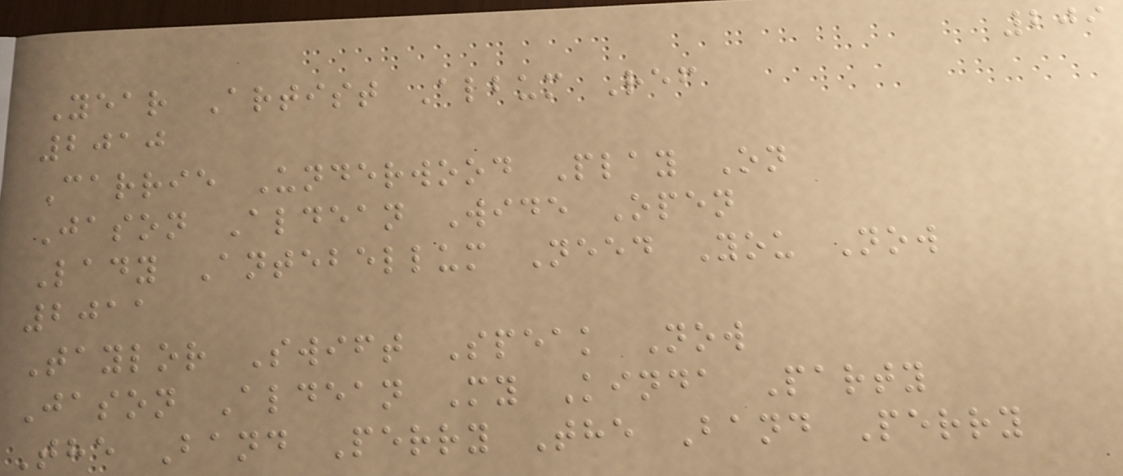209
Year Artist Album Ref
2010
Carrie Underwood Play On
Jason Aldean Wide Open
Lady Antebellum Need You Now
2011
Taylor Swift Speak Now
Jason Aldean My Kinda Party
The Band Perry The Band Perry
